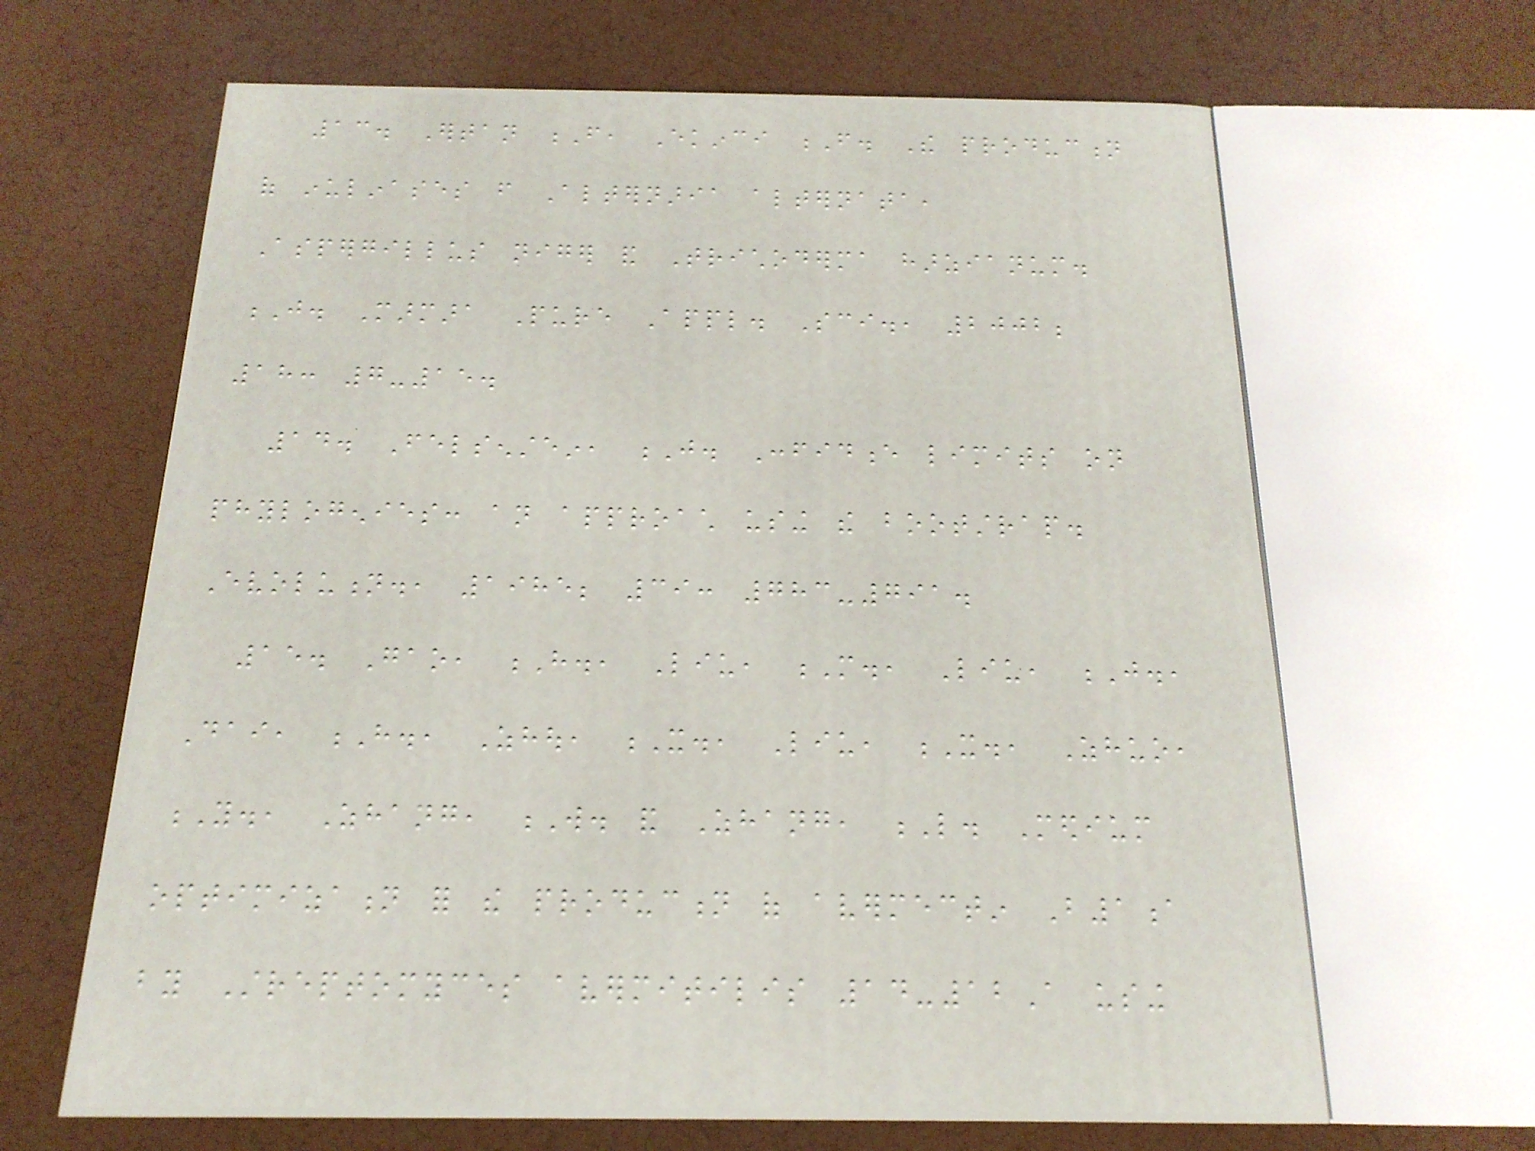13. Ertan F, Ekinci F. The production
of inulinases from Alternaria alternata,
Aspergillus niger and Trichoderma harzianum.
J. Marmara Pure Appl. Sci., 2002;
18: 7-15.
14. Felsenstein, J. Confidence limits on
phylogenies: an approach using the bootstrap.
Evolution., 1985; 39: 783-791.
15. Gao, H., Liu, M., Liu, J.,
Dai, H., Zhou, X., Liu, X., Zhuo,
Y., Zhang, W. and Zhang, L. Medium
optimization for the production of avermectin B1a
by Streptomyces avermitilis 14-12A using
